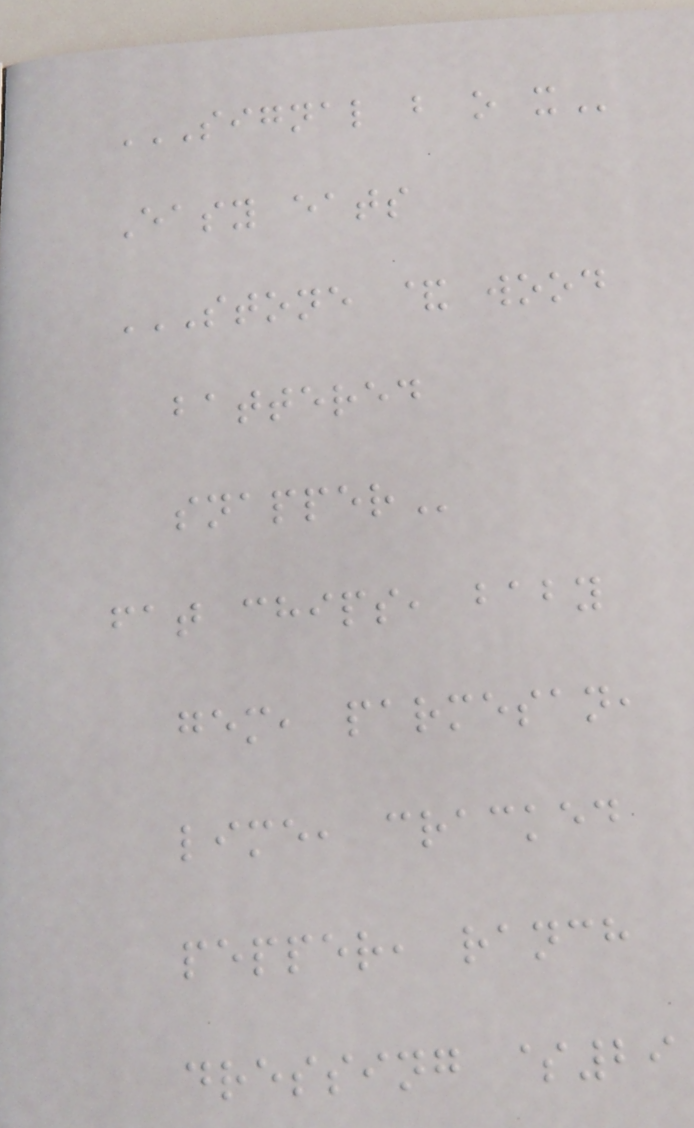SIGNAL B O X
Easy eats
STONE & WOOD
BATTERED
SNAPPER
fat chips, baby
gem, parmesan,
lime, cracked
pepper, ranch
dressing $29
